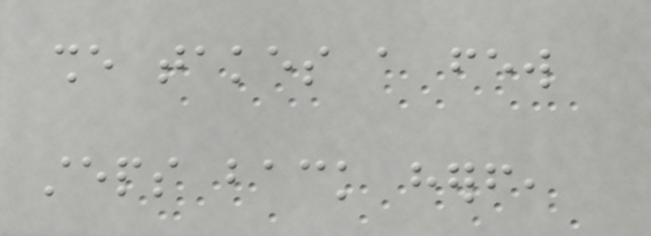she takes a few
steps back herself,
